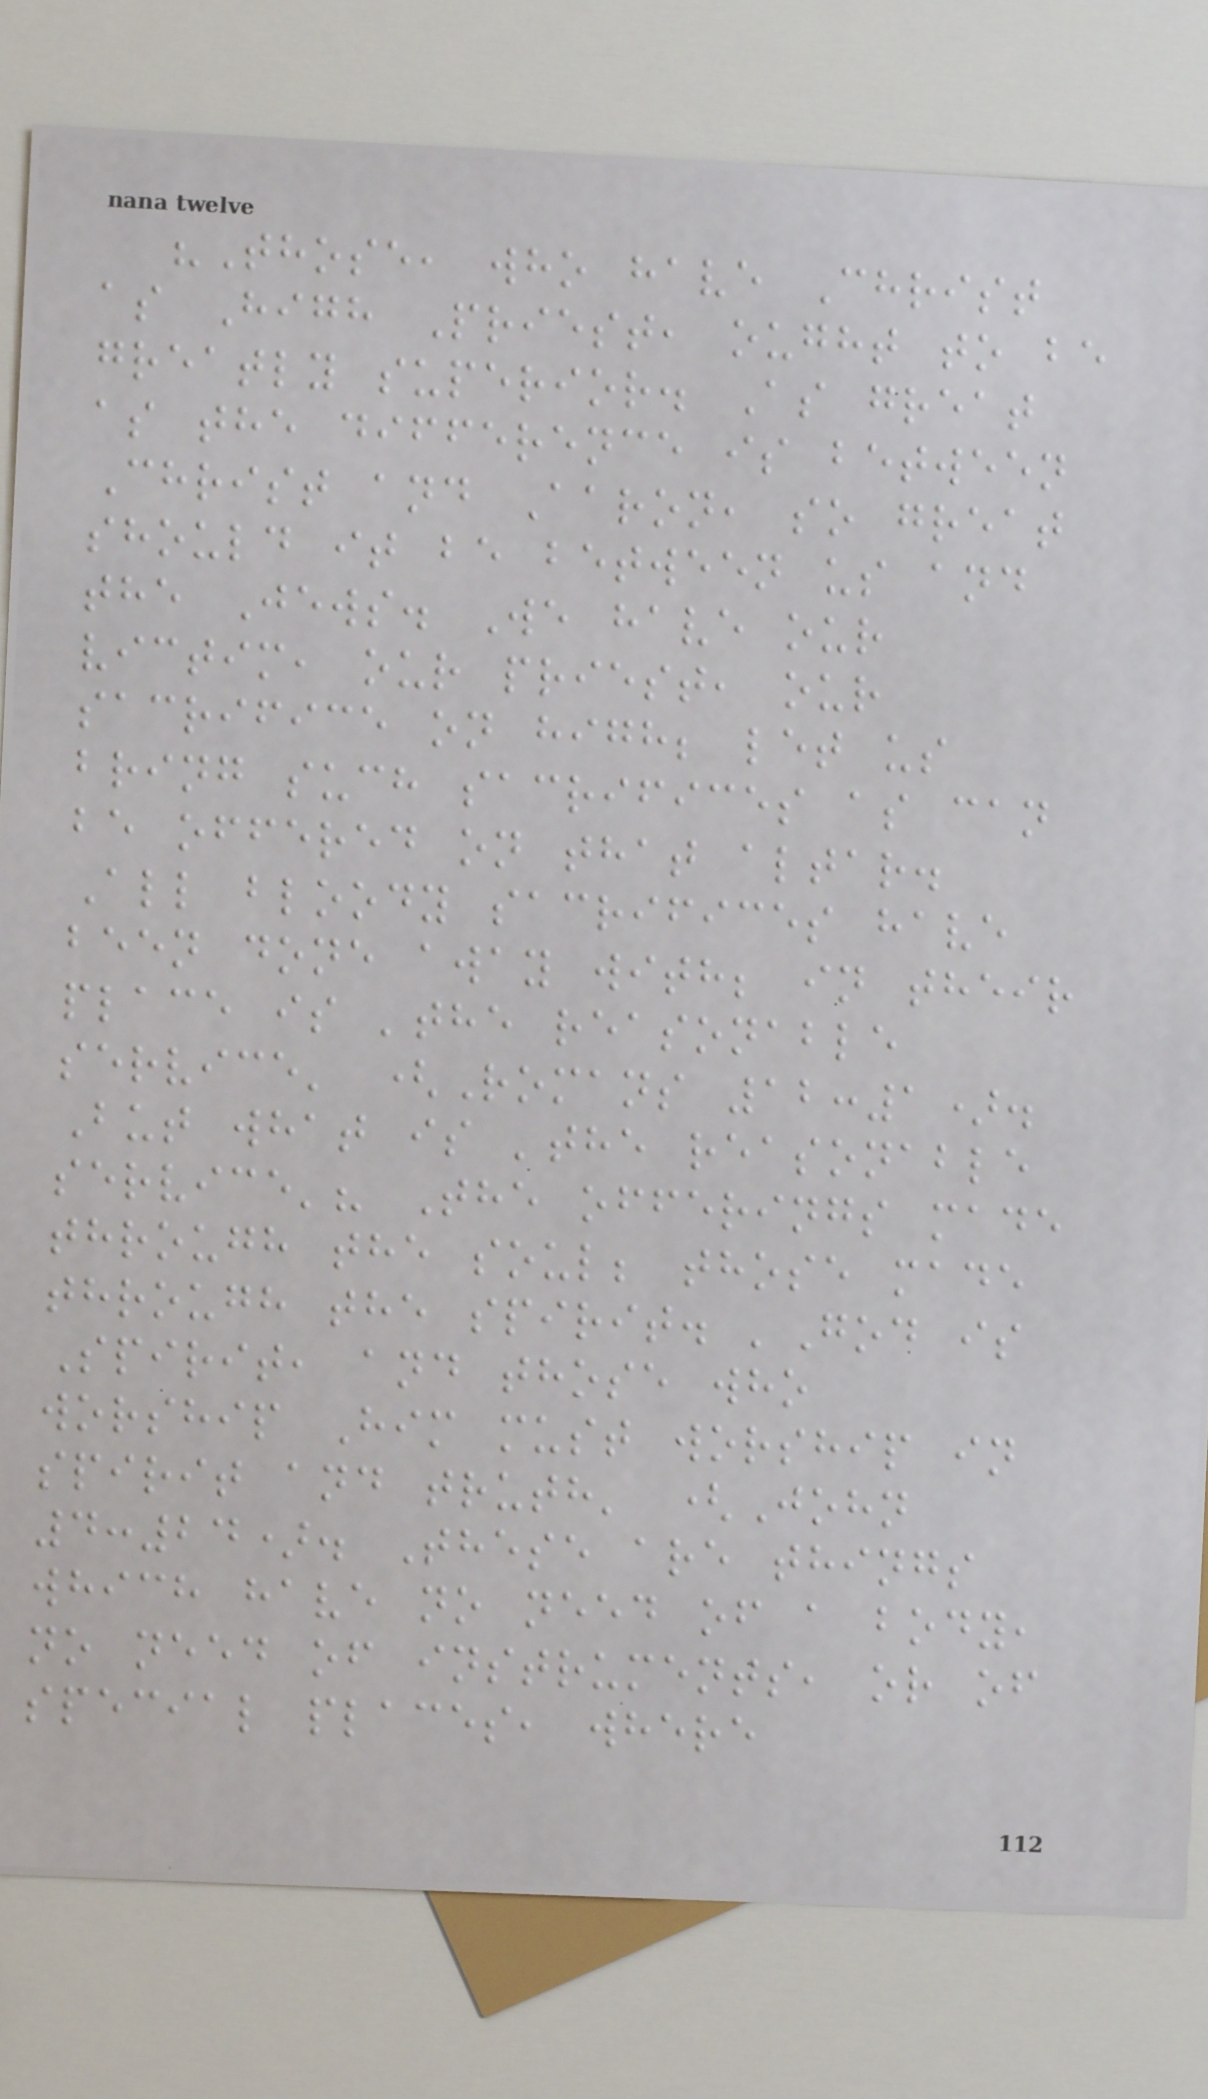"Those, who have Christ
as High Priest, ought to be
greatly superior. As great
as the difference is between
Christ and Aaron, so great
should it be between us and
the Jews. We have our
victim, our priest, our
sacrifice on high; let us
bring such sacrifices as can
be offered on that altar.
All bloody sacrifices have
been done away with; in their
place is 'the reasonable
service' (Romans 12:1).
But what is 'the reasonable
service'? The offerings made
through the soul; those made
through the spirit. 'God is
Spirit, and those who
worship Him must worship in
spirit and truth' (John
4:24). These are things
which have no need of a body,
no need of instruments, or of
special places, where
